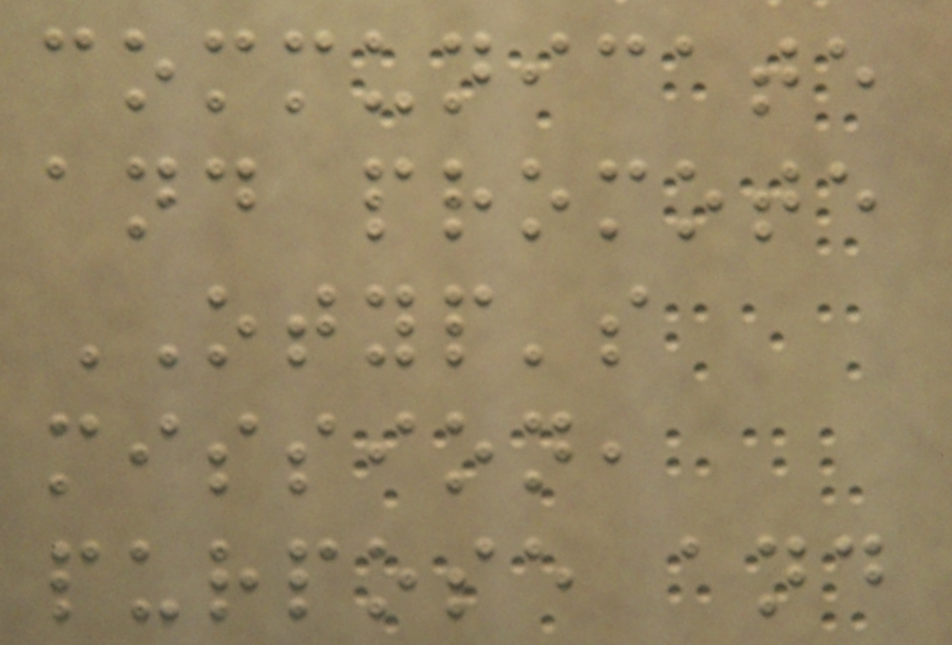communicate
and promote
OTYP's
mission,
purpose and
